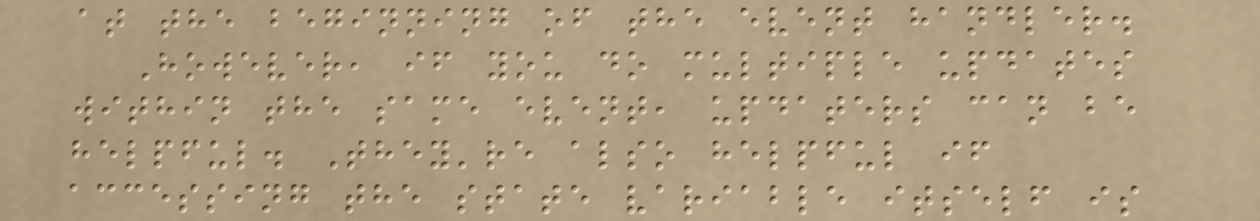at the beginning of the event handler.
However, if you do multiple updates
within the same event, updaters can be
helpful. They're also helpful if
accessing the state variable itself is
